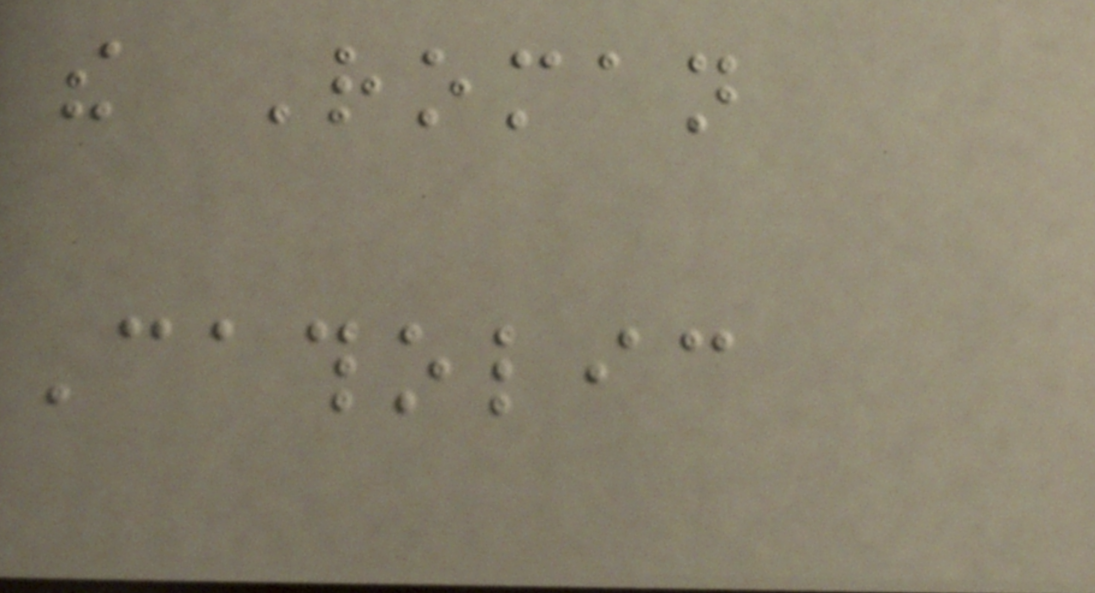the Roman
Catholic
